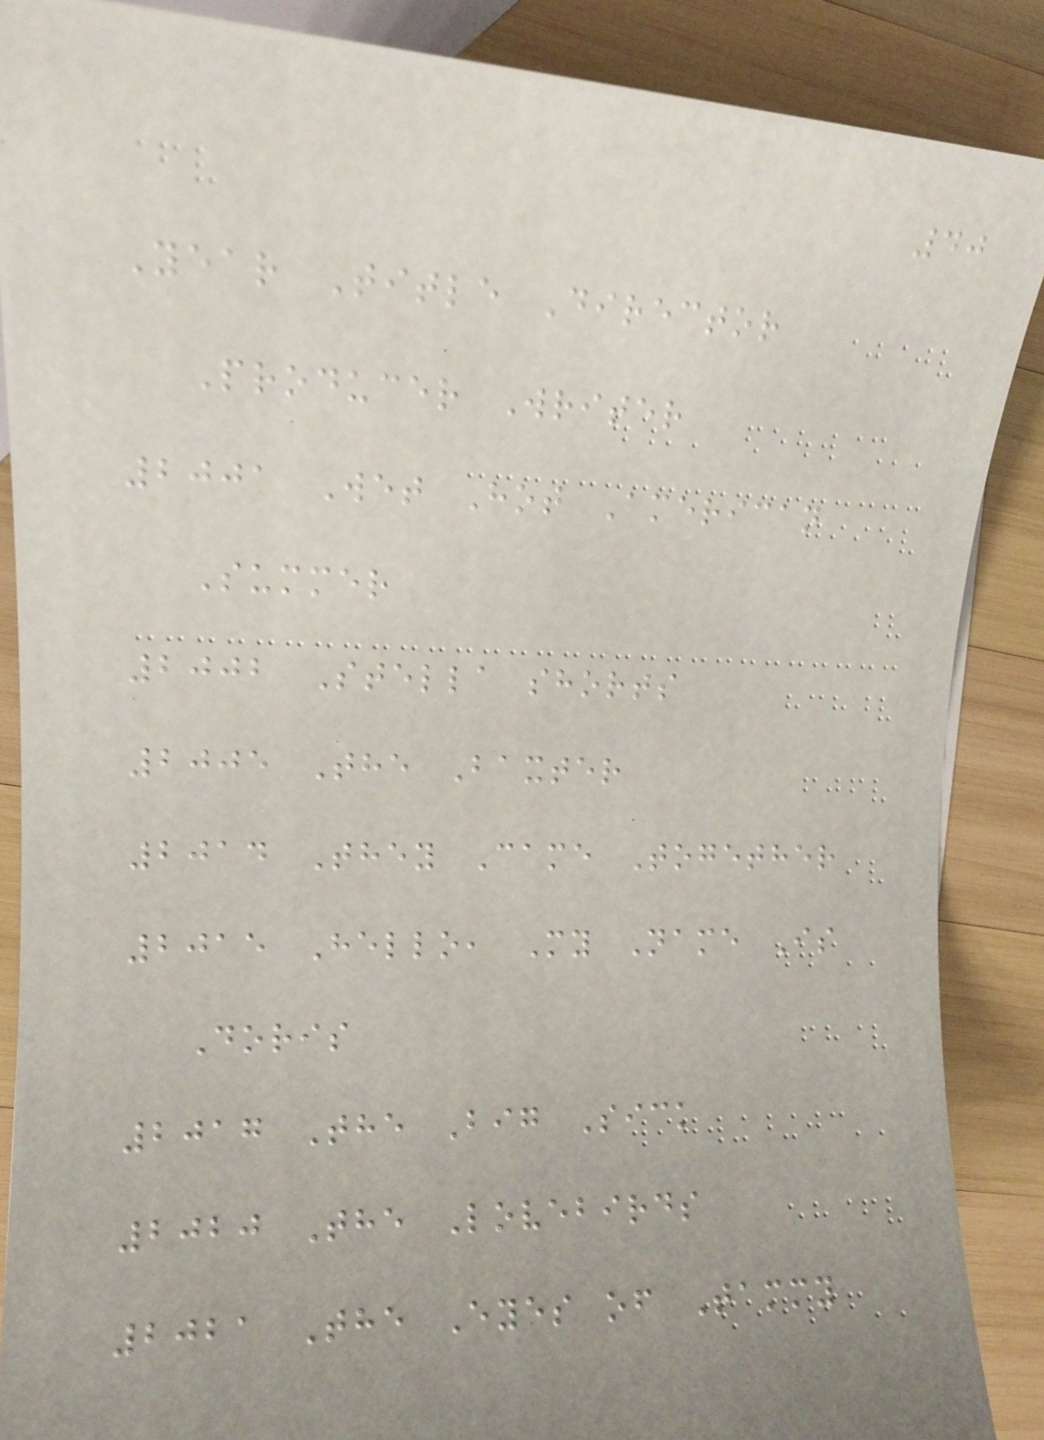40
Year Title Director
Producer Writer
2001 Wet Hot American
Summer
2002 Stella shorts
2005 The Baxter
2014 They Came Together
2015 Hello, My Name Is
Doris
2017 The Big Sick
2020 The Lovebirds
2021 The Eyes of Tammy
